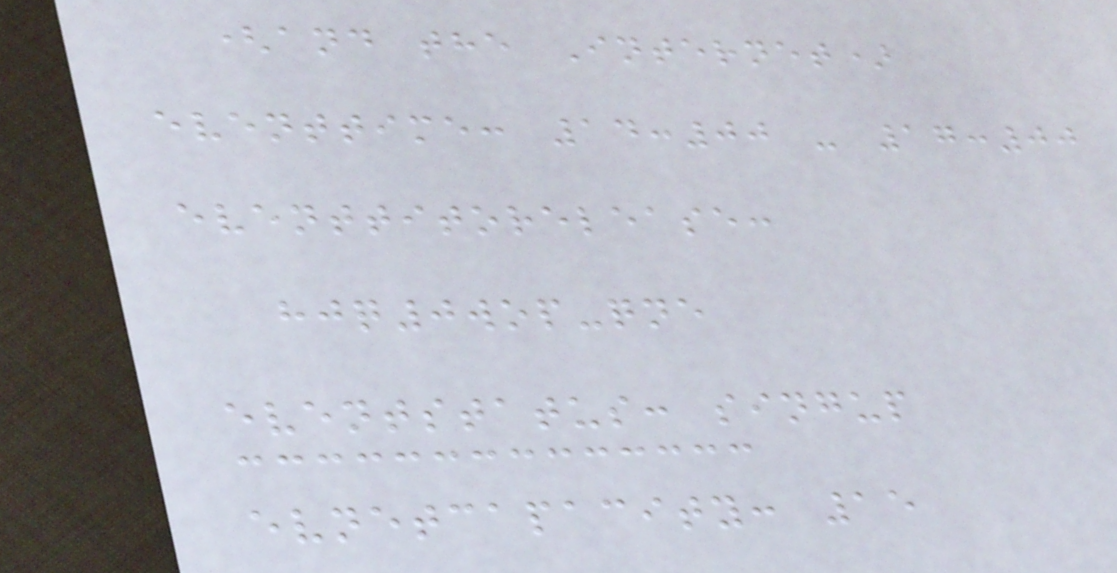(and the Internet)
eventtime: 14:00 - 17:00
eventtitorelease:
hjq0wop-qne
eventstatus: singup
evnetcapacity: 15
